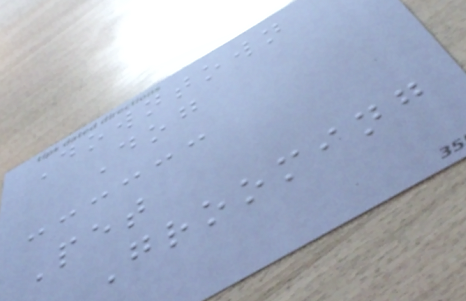Downtown
Dog
Pet
Grooming
